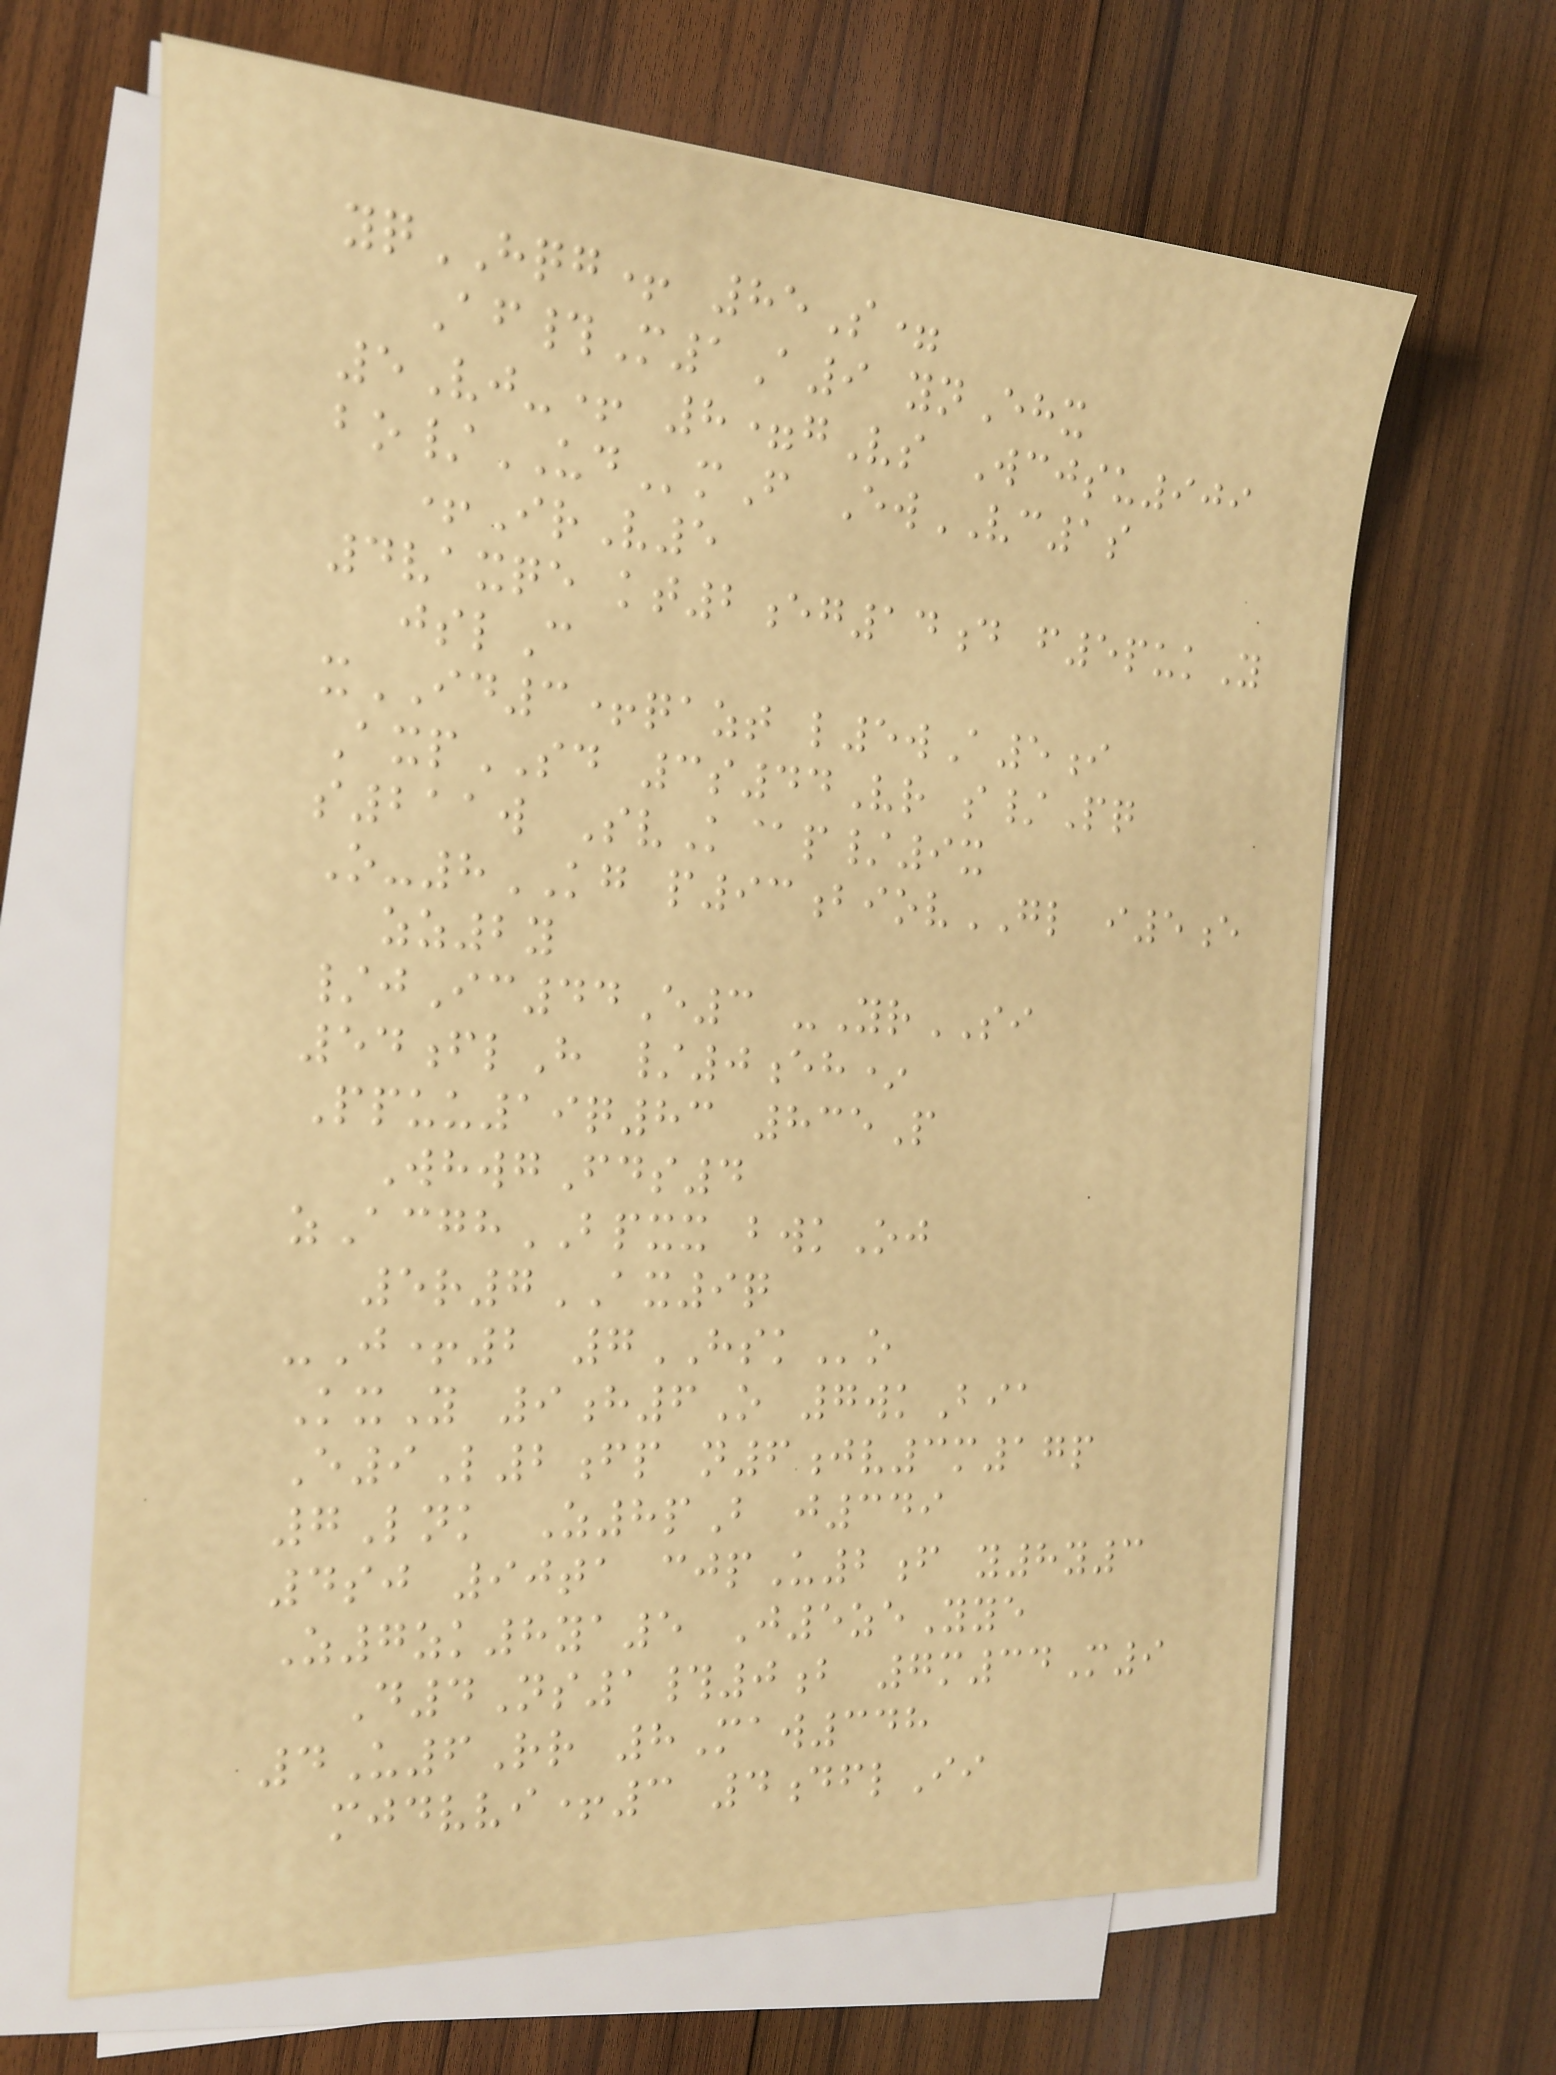yqHQG+ 85S=
Af#M1A9 ynEhx
5Vj-+ 8=gVs Wcjsu909
bo/UDmF EwVC1s
+IrV5
4vaxqe kt2eg14d f5pukY
jslC
xID3+qazt l5wA5i
AxpSD 3s44Vr s/Pq
s211w SvK@p/9x
O-8KG p93biovGL i5e
zz2y
/jIc44E3 -YrSI
54flH /0eh*
Ppuu19q83 835P
WhwgFds4
zAcghBPXX bwkOj
5r7AX9q
-J+2 7HSKo
KxY 9h6O 7wkBia
E9L2fp n6jv3m17p
7Lnk Z8pB j349
4sj 90ta cjpU2f y8y3
Z7zk8ya5 J5zeYye
D4Ns1#0b 7m34M9
4U6Rr 8Maw348
mjdvvi+3 4dflIi
